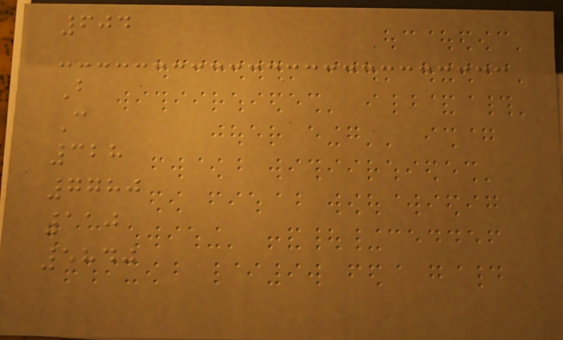604
B
C
328
7780
110
5840
